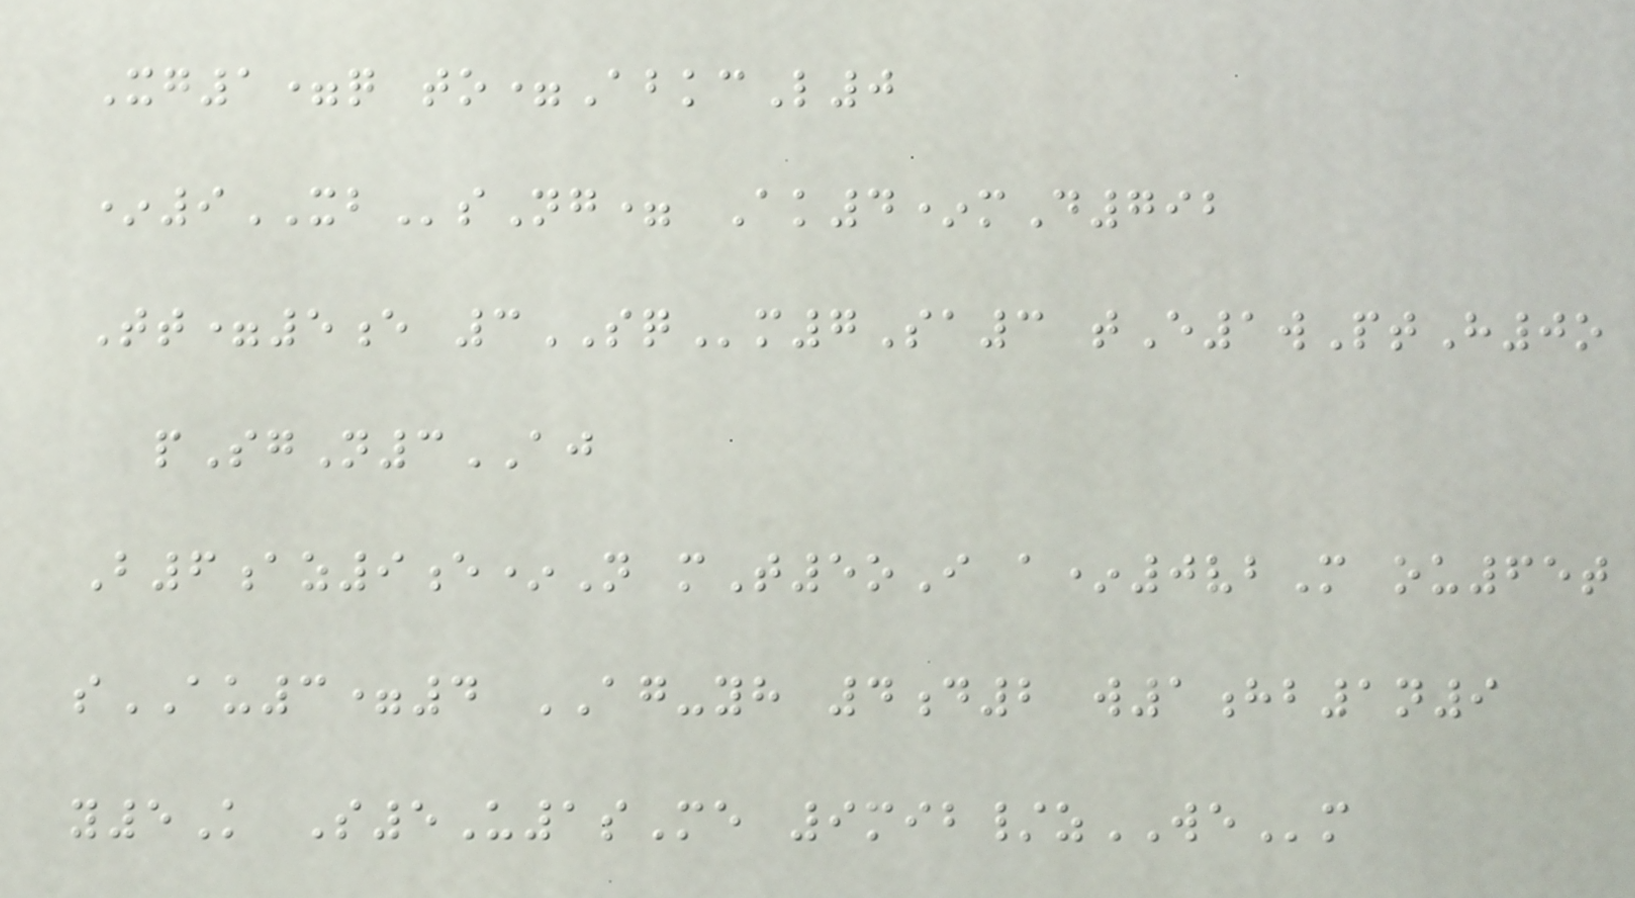Xg1=q to=AbkcL0
*9XBsNg= Ak4*mD792
Tt=5e 3SQm7Sa3 tE1wPtH0o
pSgN3AJ
B6az9e*N mT5oI a*0vbM ou65t
sAU3=4 AG-yh 4d2 w1hb1n9
y5K S5U1sMe 9mib/zWEm
